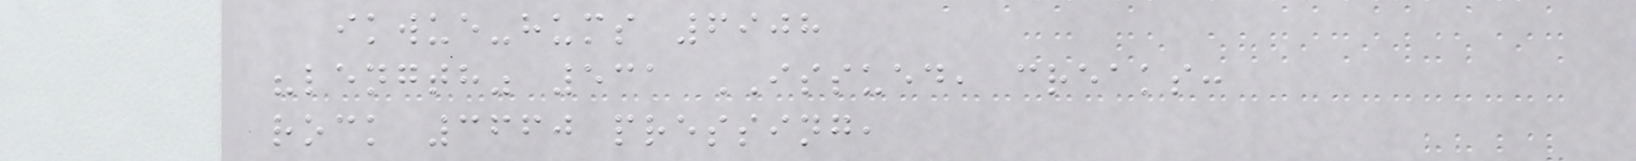ikwue-hums 6908
"length" 531 ISSUED, creaks:
rock 3660 pressing,
